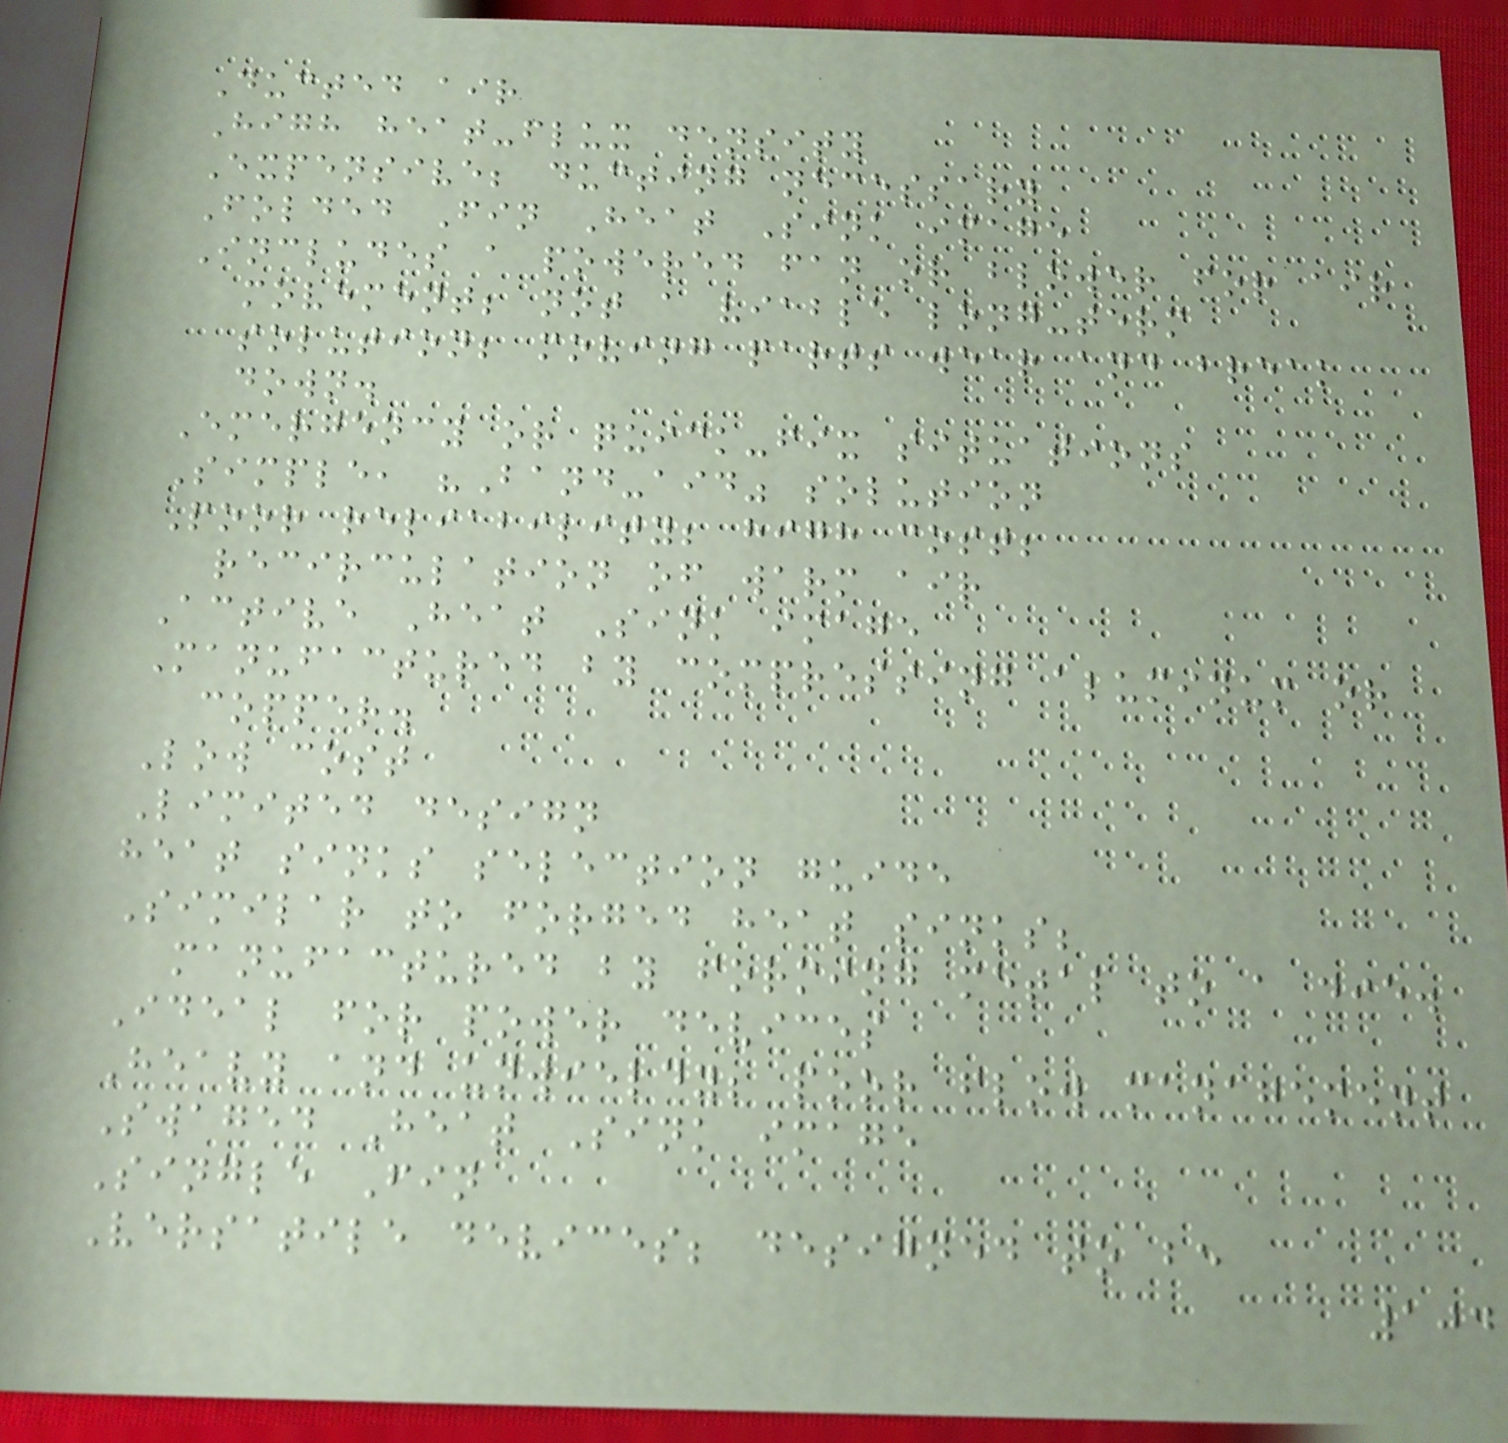Ducted air
High heat-flux density
Expensive; ducting necessary
Folded Fin Heat Sink image
Includes a powered fan or blower for air
movement; not a viable long-term
solution; moving parts wear and break
down.
Emergency or quick-fix situations
Simple, "Band-aid" solution
Poor reliability; high cost;
recirculation of warm air
Active Heat Sink image
Manufactured by compressing aluminum or
copper.
Low cost
Limited design
heat sinks selection guide
Similar to forged heat sinks;
manufactured by forming metal to a die.
Ideal for power devices
Heavy and unwieldy; poor flow management
Swaged Heat Sink image
Single Fin
Versatile devices; designed to be
104
